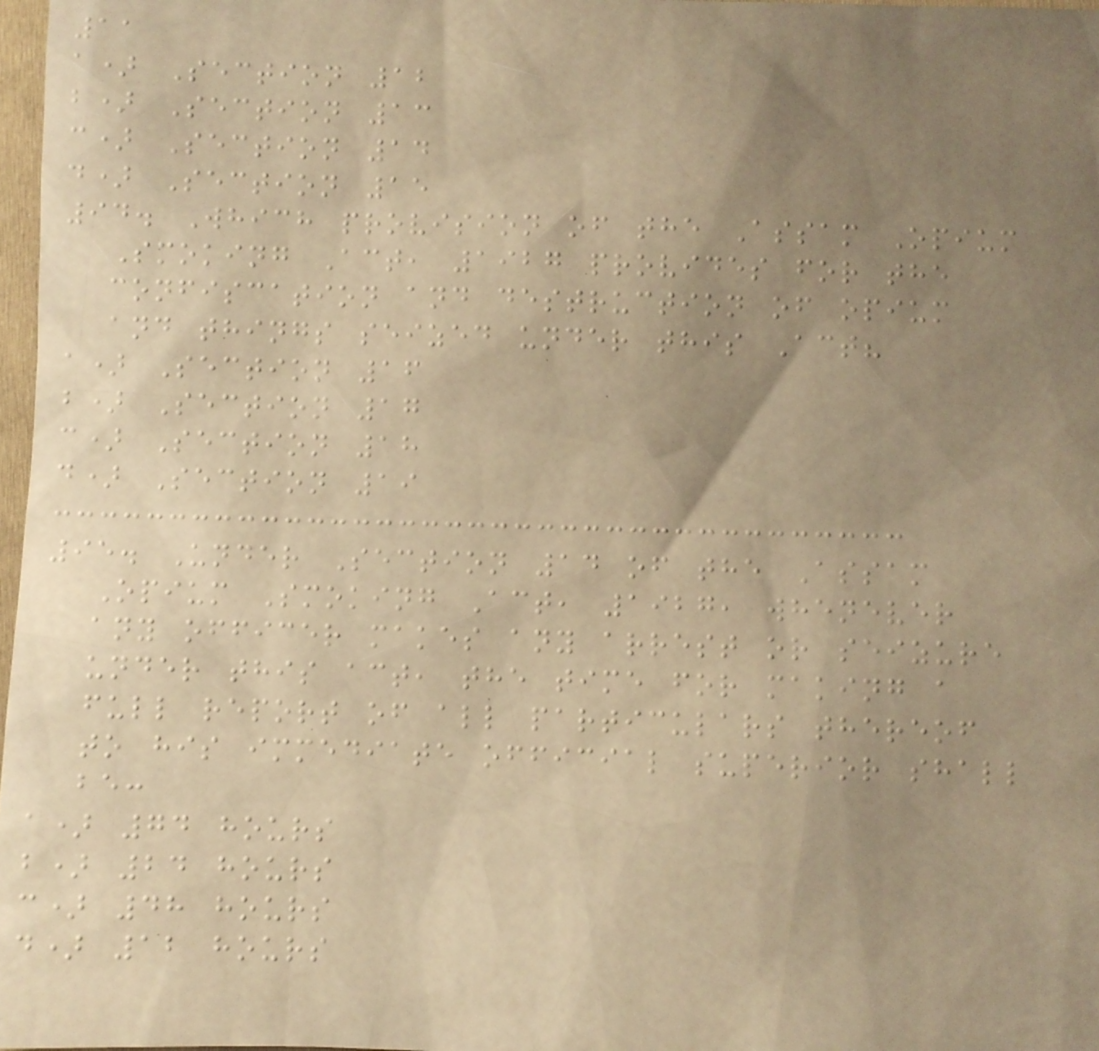11
a) Section 12
b) Section 13
c) Section 14
d) Section 15
94. Which provision of the Assam Opium
Smoking Act, 1927 provides for the
confiscation and destruction of opium
and things seized under this Act?
a) Section 16
b) Section 17
c) Section 18
d) Section 19
95. Under Section 14 of the Assam
Opium Smoking Act, 1927, whenever
any officer makes any arrest or seizure
under this act, the time for making a
full report of all particulars thereof
to his immediate official superior shall
be:
a) 74 hours
b) 24 hours
c) 48 hours
d) 12 hours
